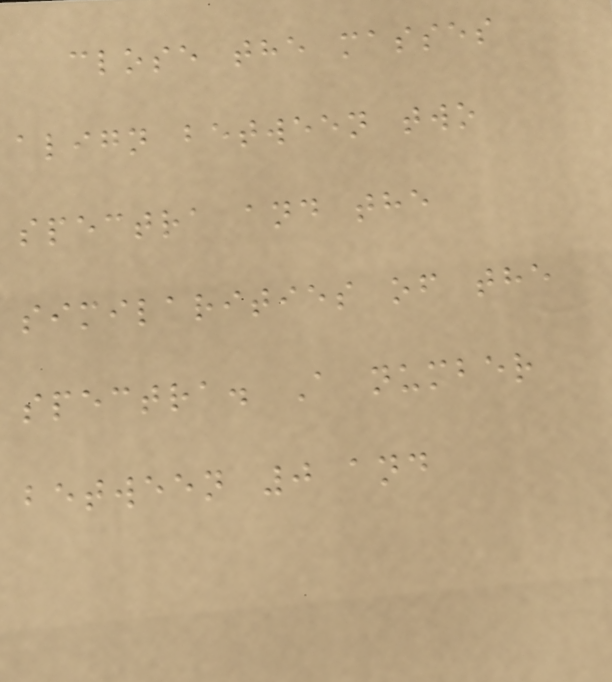close the masses
align between two
spectra and the
similarities of the
spectra. A number
between 0 and
